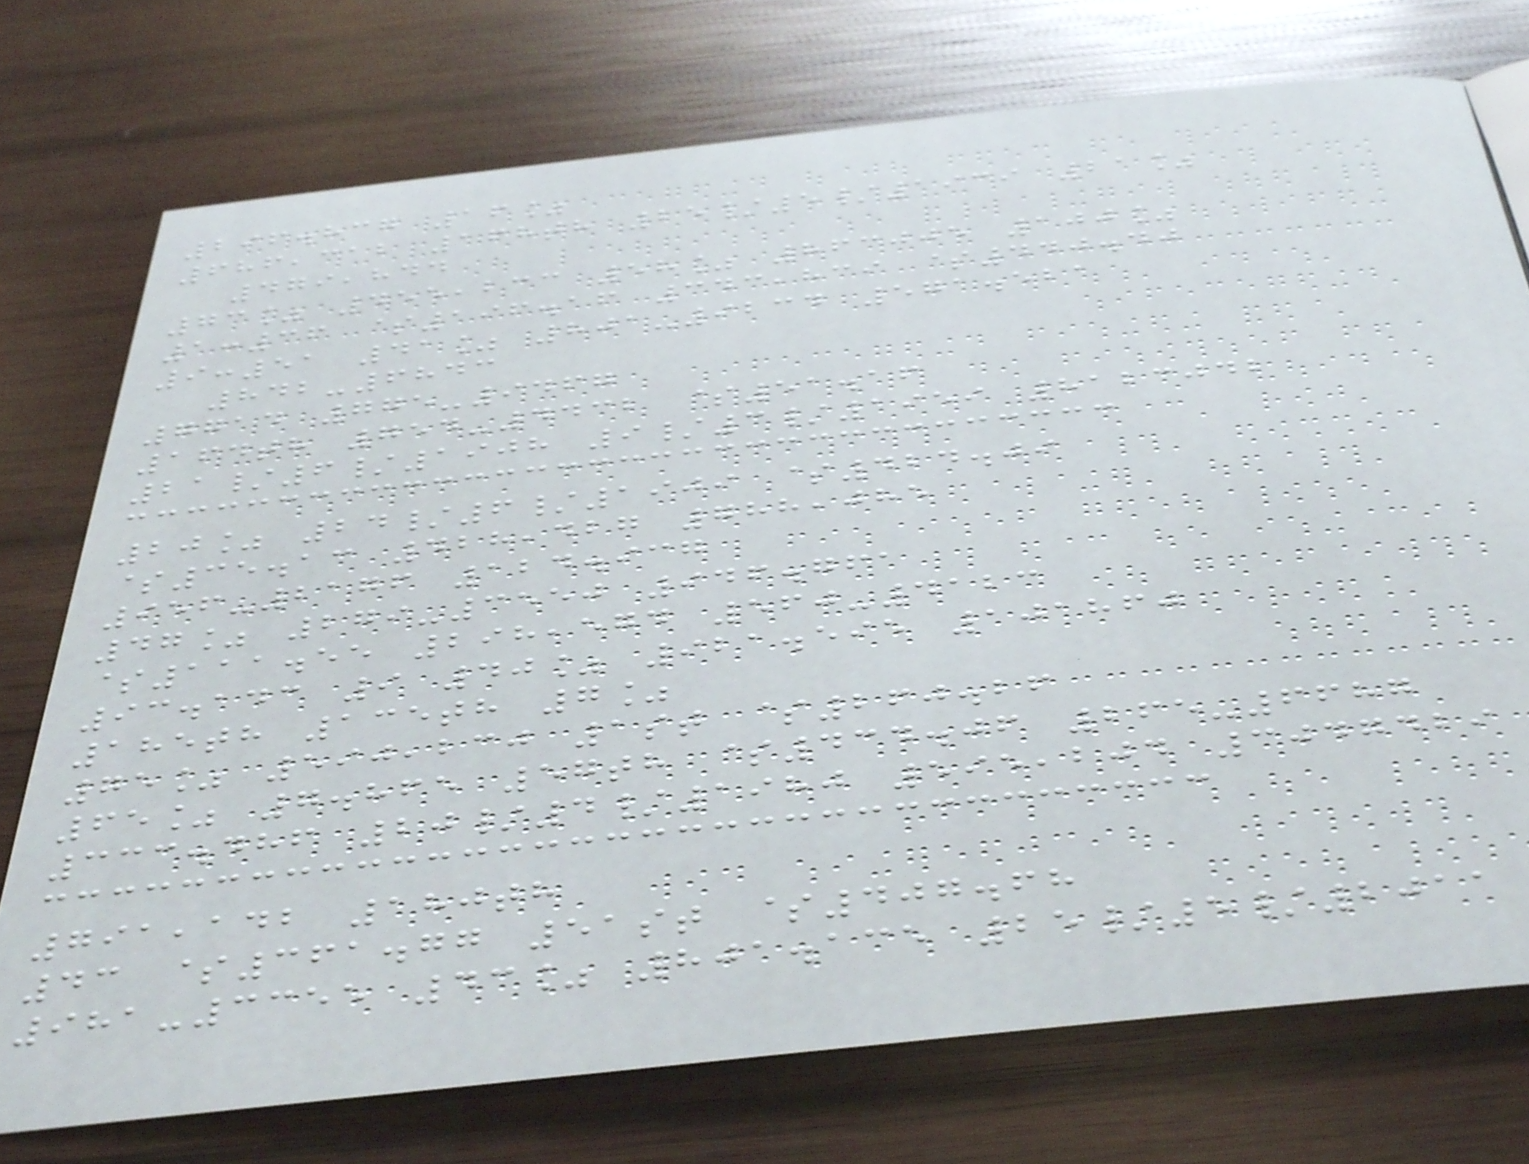296.837 16%
686,312 168th 25/5/1939 21%
479,844
73% 455,233 58% 863005 100%
1:36 $196.16 343,839 $440.40
9:51 41% 801-9234 571.521
842-6843
7714 775-9467
164th 754-4432 $51.16
21/6/1908 9/3/1959 8123042
20% 24/6/1909 $424.09
$35.13 428,427 788,085
956-2176 124.937
47% 279-3550 946.761
$111.55 298,574 560-4123
93.143 9 40% 921.595 101860
185th 135th 7%
75% 590,230 1st $260.26
65% 7.865 57th $434.06 265-6687
333.486 20/4/1980 595,204 3047429
791,142 180th
43 $361.77 51st $407.68
981-3355 43% 801.135 25/5/2011
